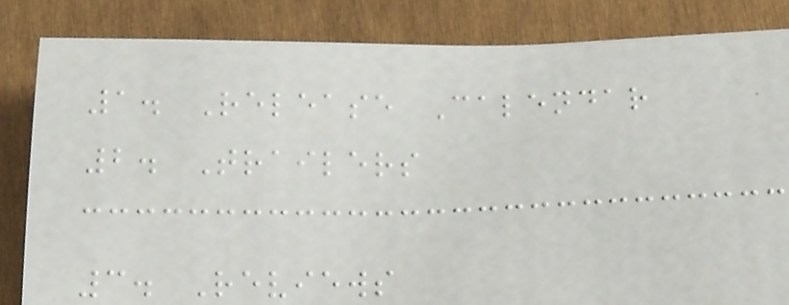1. Release Calendar
2. Trailers
3. Reviews
